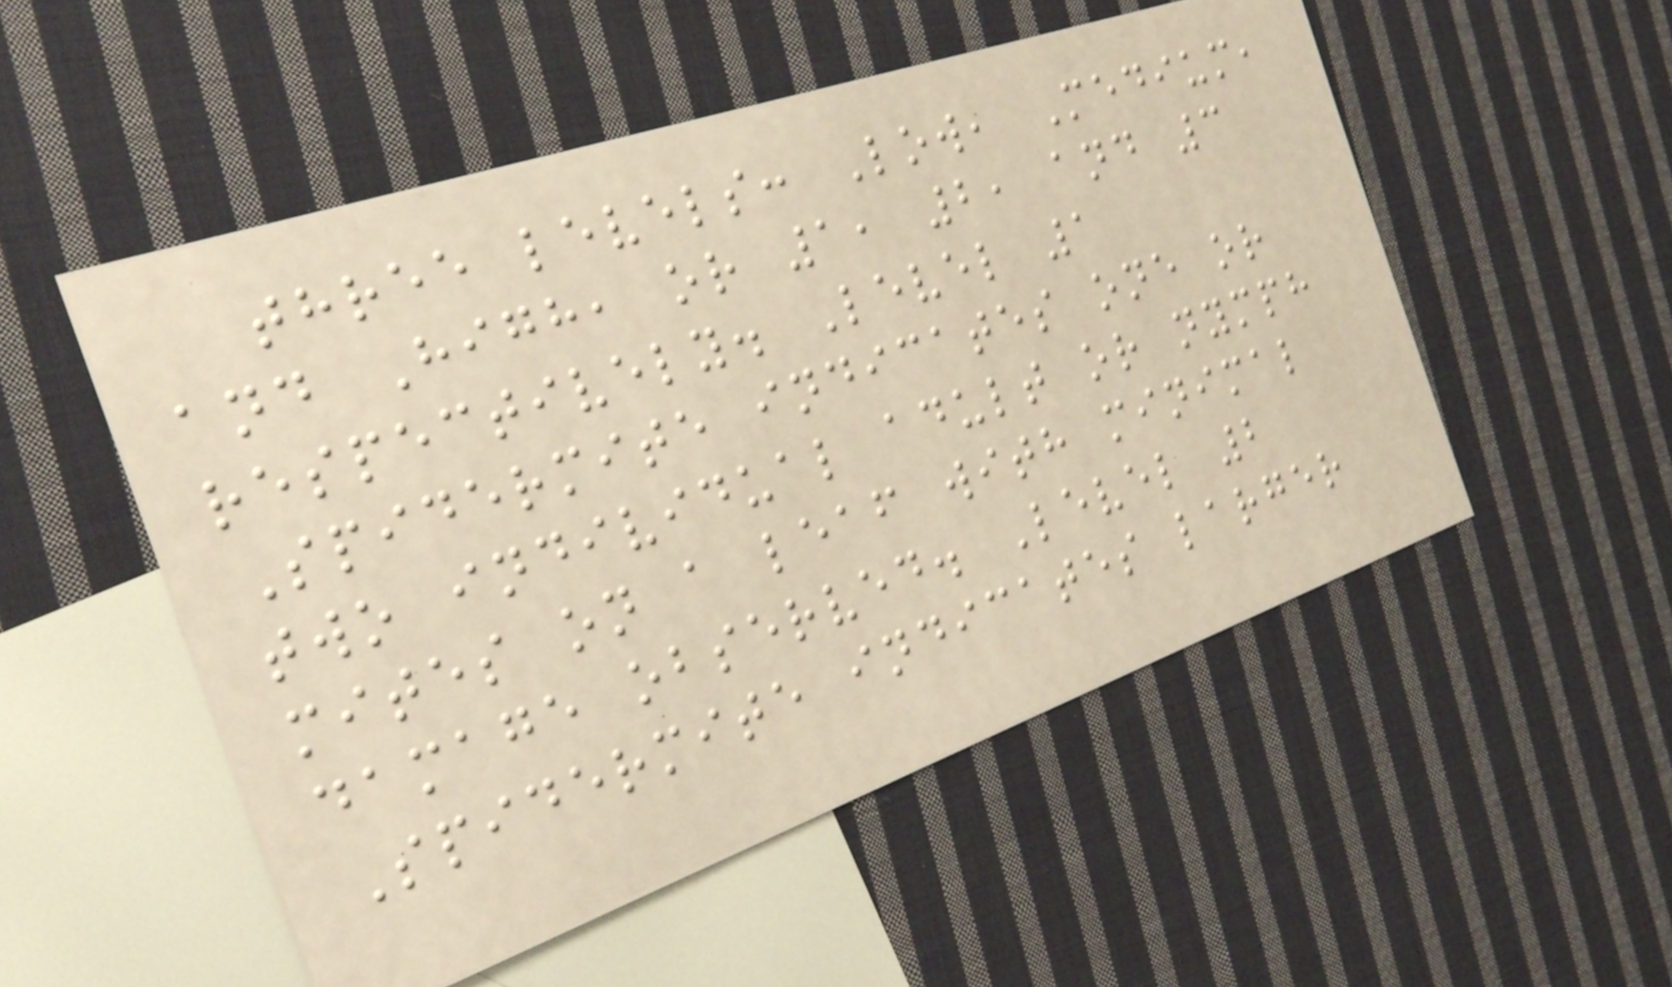three levels: Low, Medium,
and High, or 1, 2, and 3
respectively. Level 1
Spidermite indicates one or
two individual adult or nymph
mites on a leaf with minimal
damage observed. Level 2
Spidermite indicates larger
